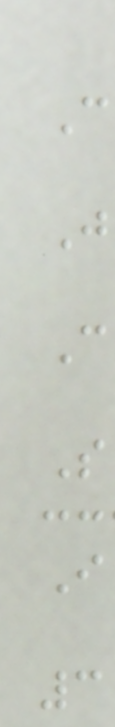C
J
C
S
I
3
